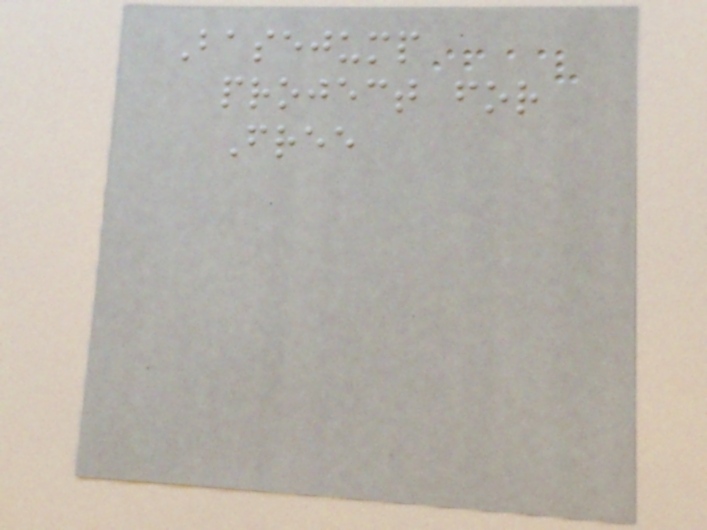Basejump
project for
Free
